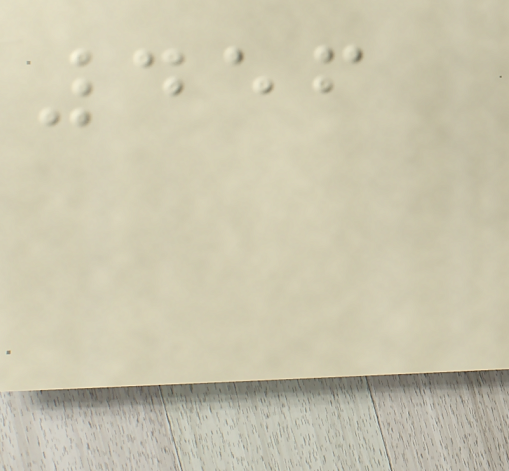456
